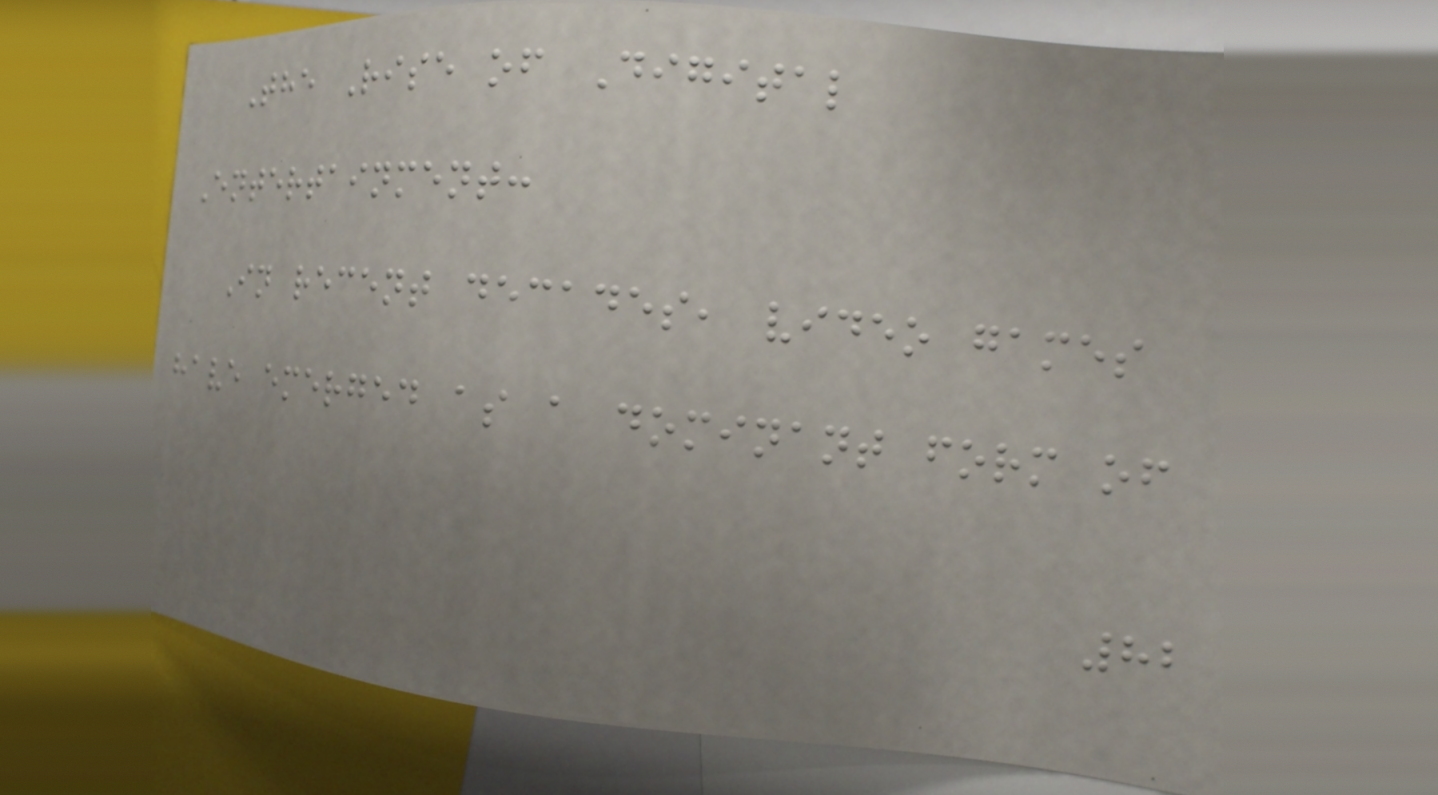The Rise of Digital
Entertainment:
In recent decades, video games
have emerged as a dominant form of
82
